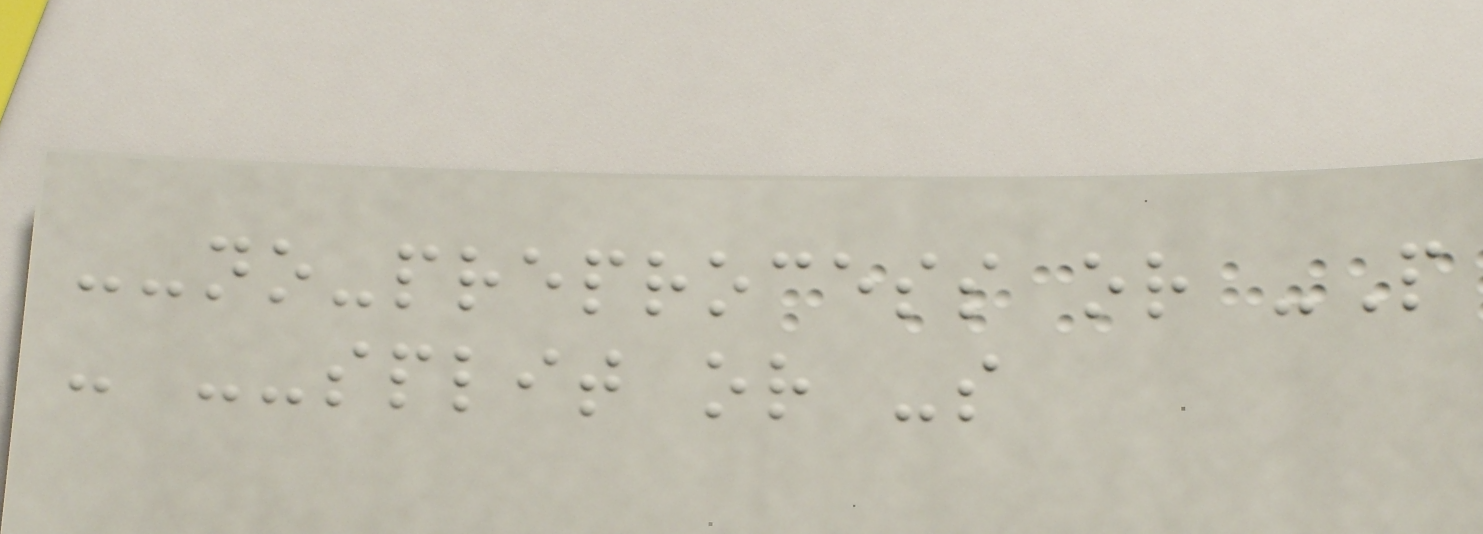--no-preprocess or -P
- --split or -s
